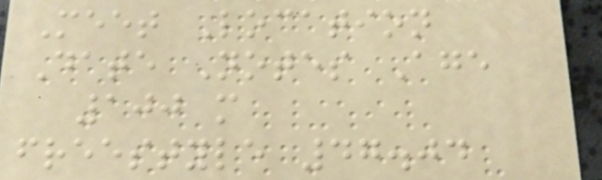Meet Location
Date Notes Age
100 m
freestyle 47.04
